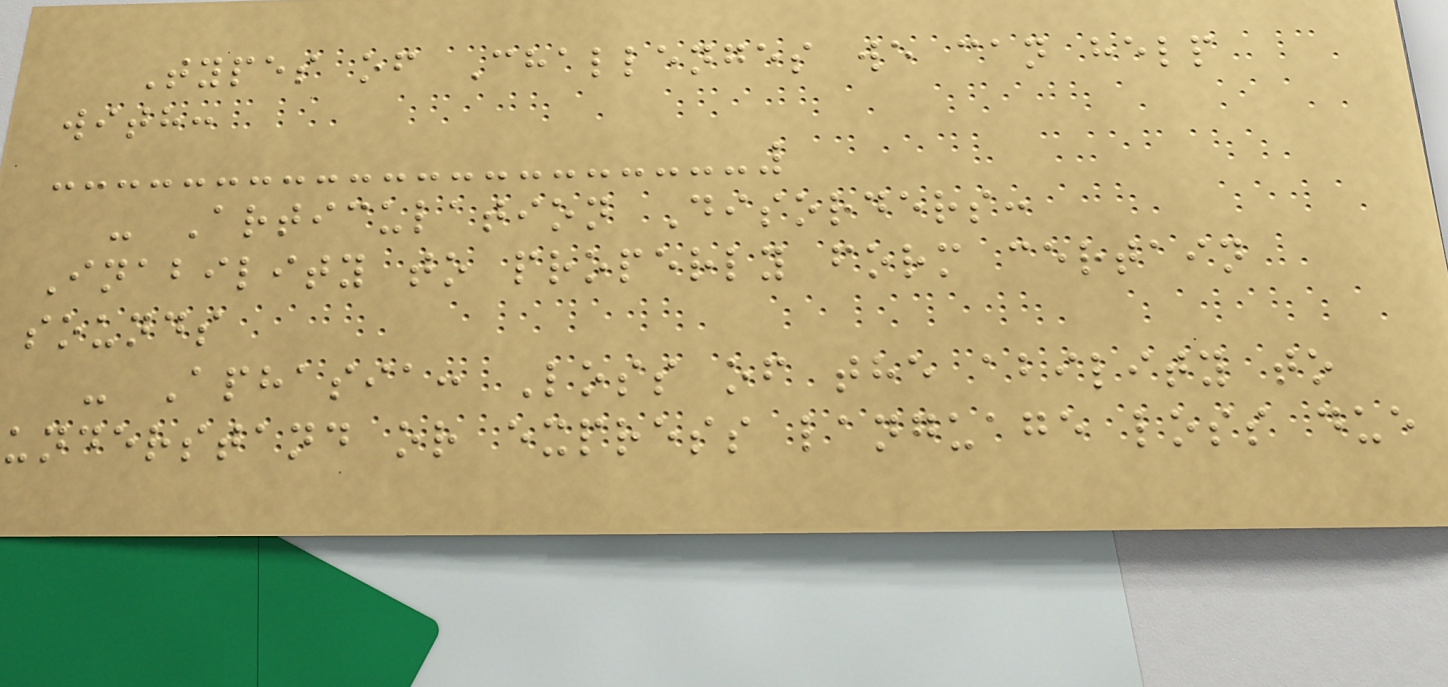Types of Challenges we can help
with:
- Articulation Disorders:
Inability to properly form certain
sounds
- Aphasia: Loss of the ability to
understand or express language loss due
